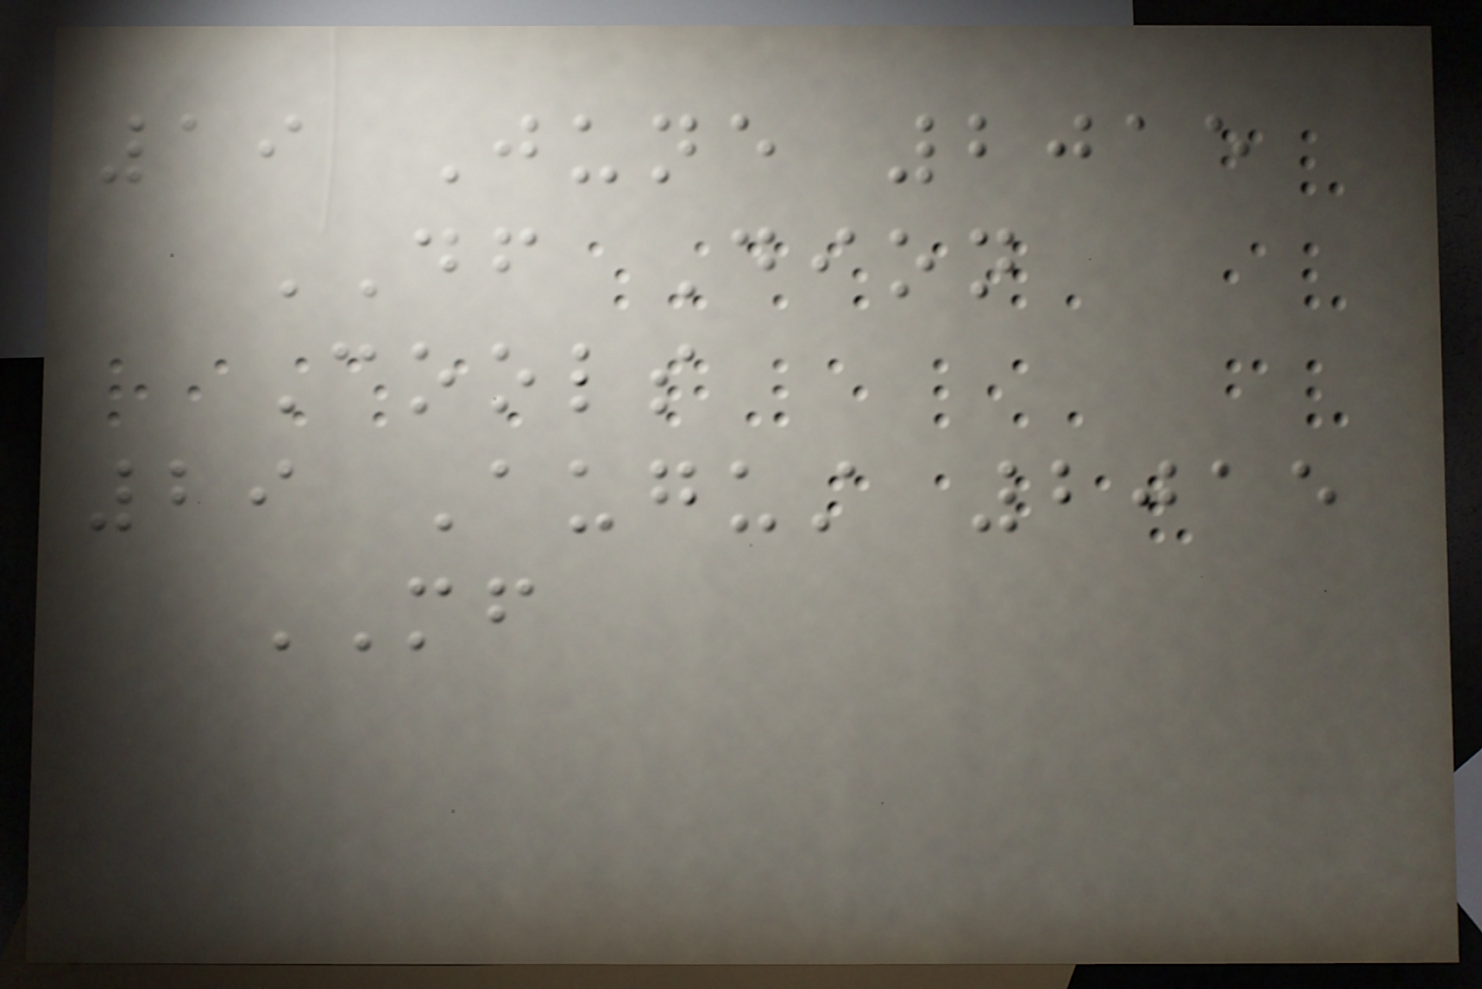19 June 2015
DF Dion
Cools
29 August 2015
MF
